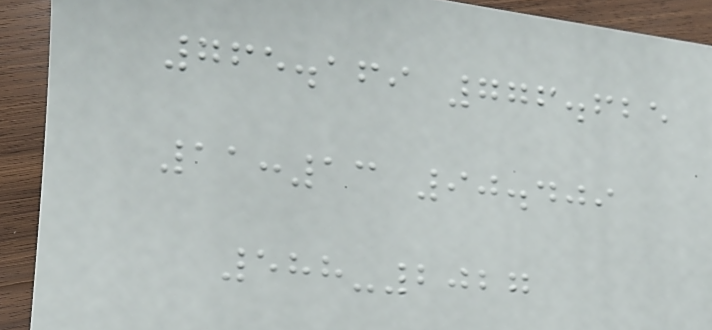765.169 776.625
11:13 90.409
588-2027
